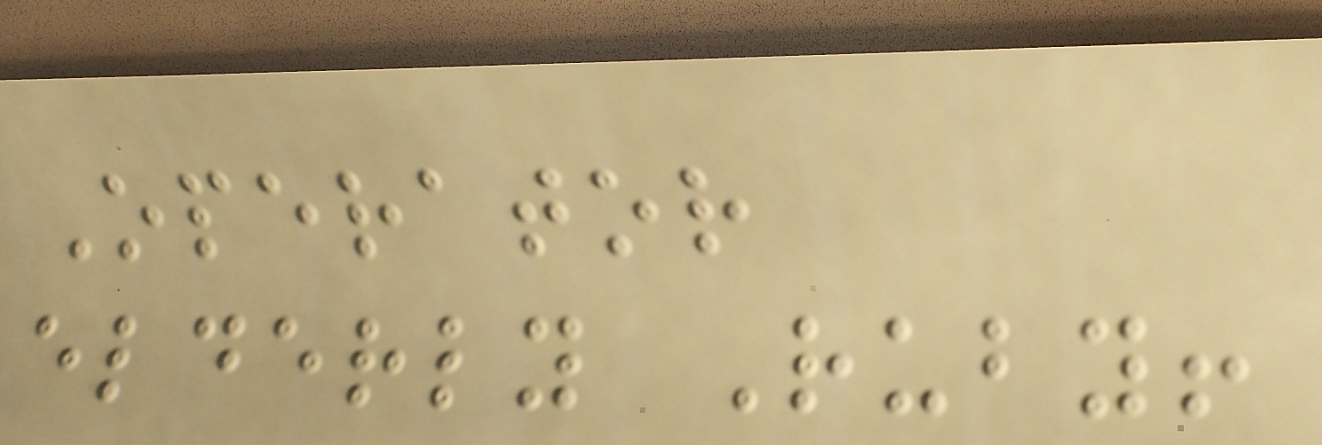Operator
elderly Ruby!
